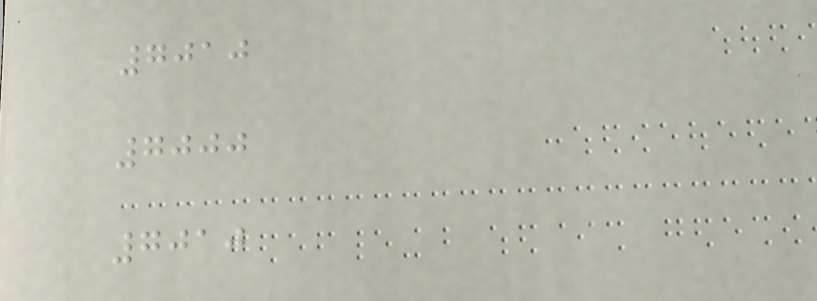7010
7000
7010
